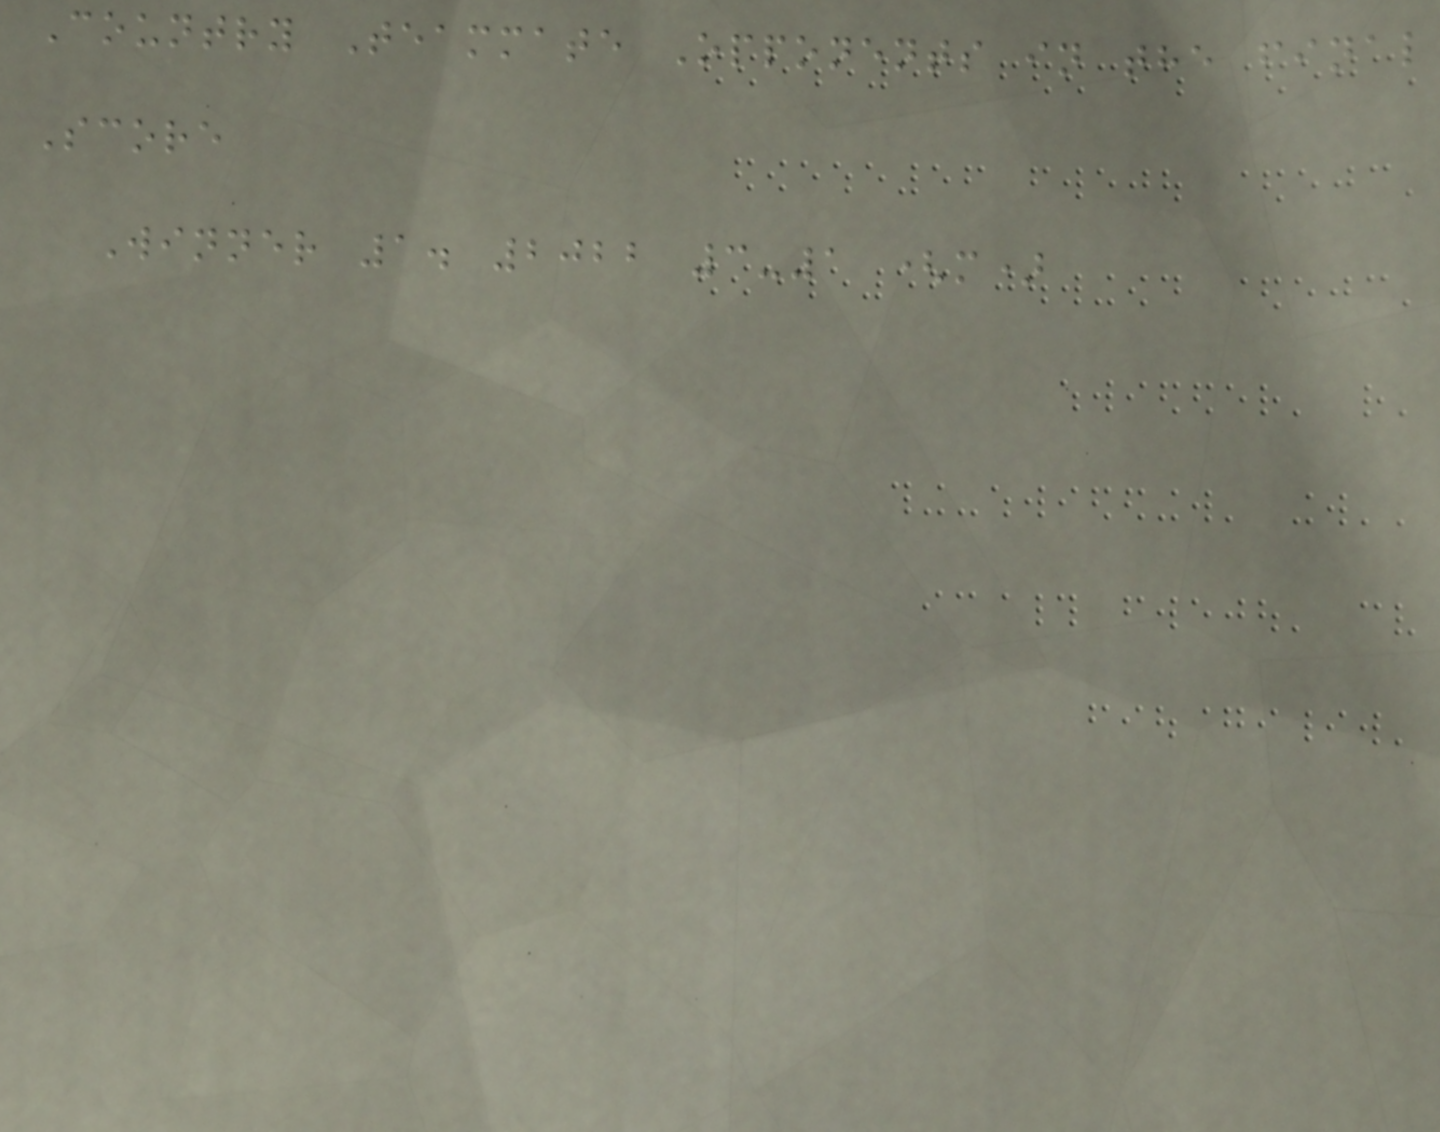Country Teammate Opponents in the final
Score
Winner 1. 2022 3-1 (m)
